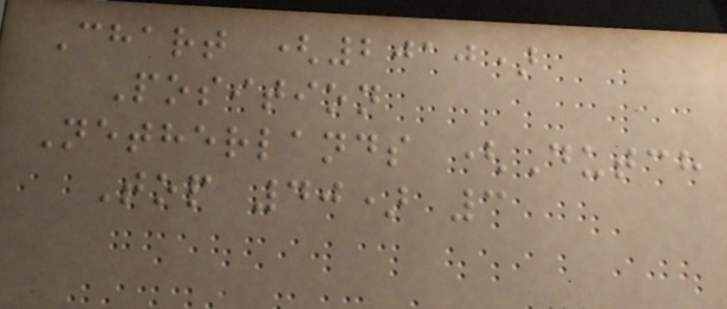Chart (2010)
Position
Netherlands (Dutch
Top 40) 3
